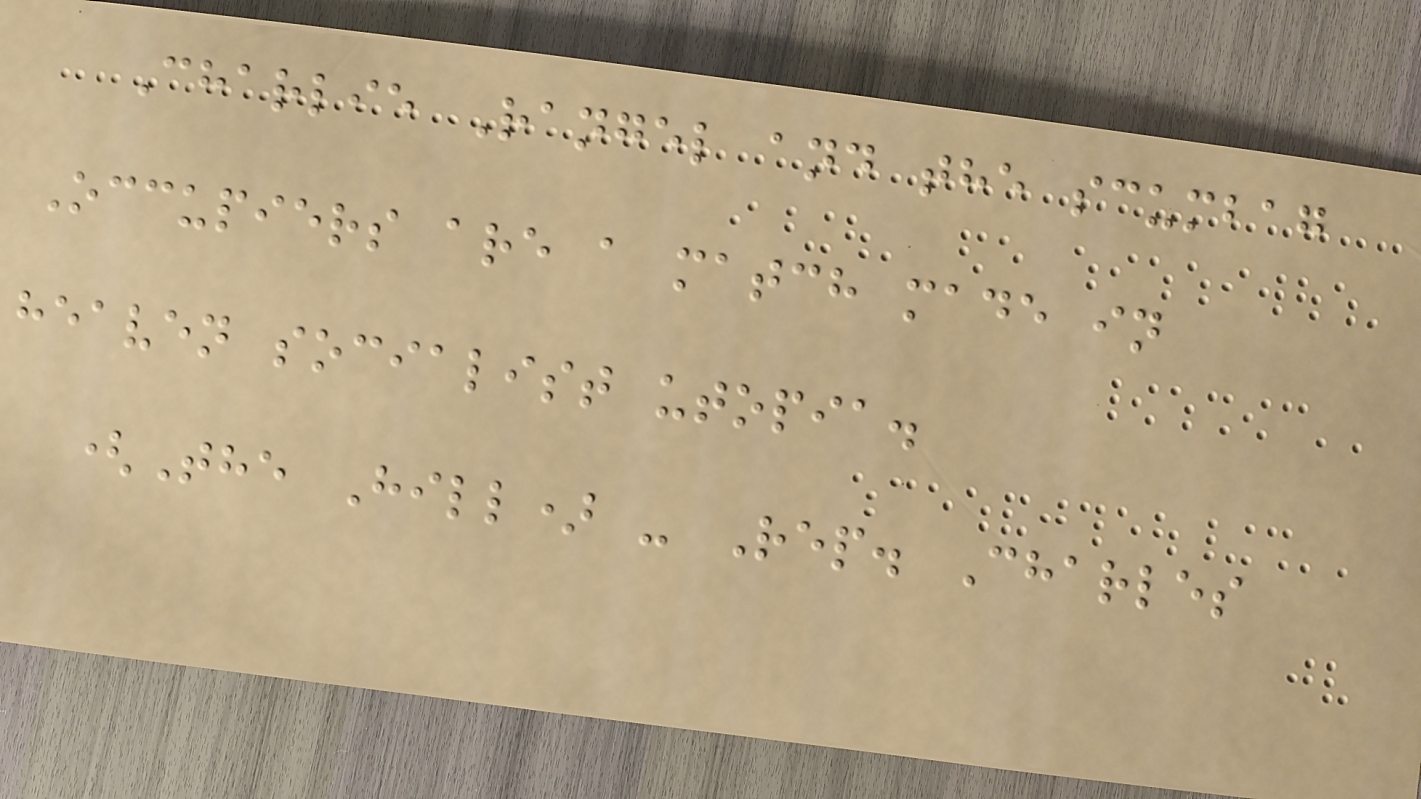Charlie Rangel and the scumbag
Occupiers are a match made in
heaven socialist utopia.
(The Hill) - Rep. Charles
